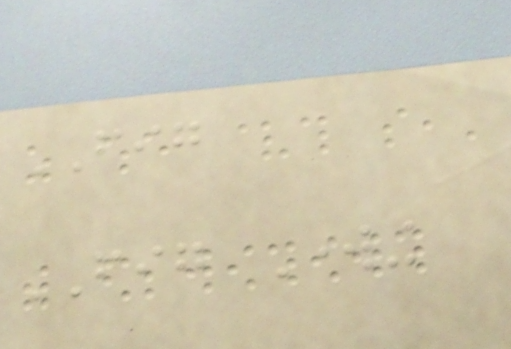FIG
FIG Working
